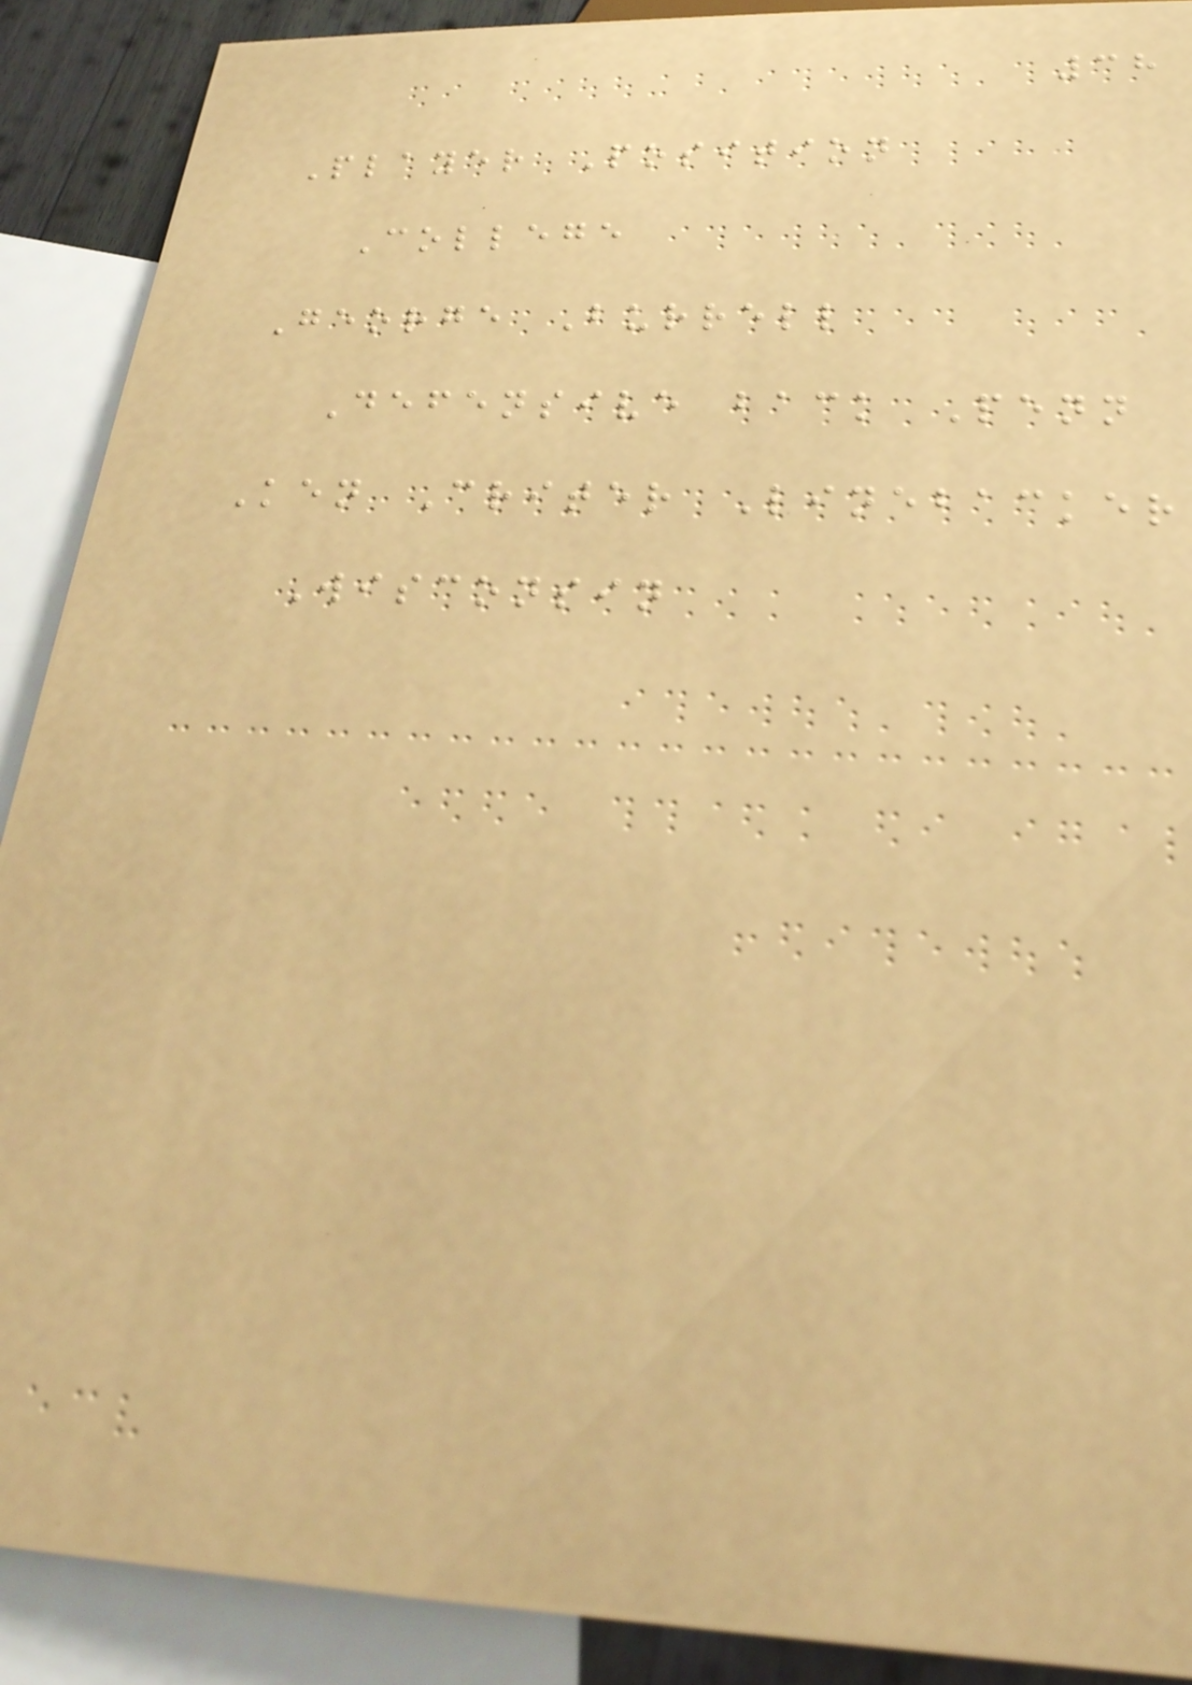38
Player Position
College
George Burrell
Defensive back Penn
Ken Criter Linebacker
Wisconsin
